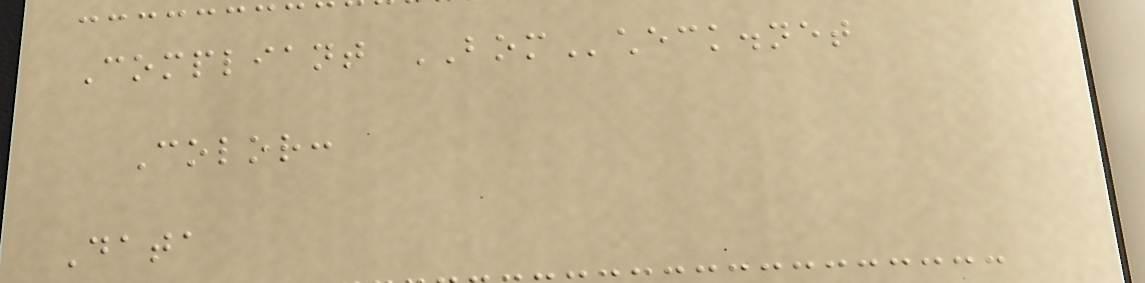Compliant BOMcheck.net
Color:
Data
